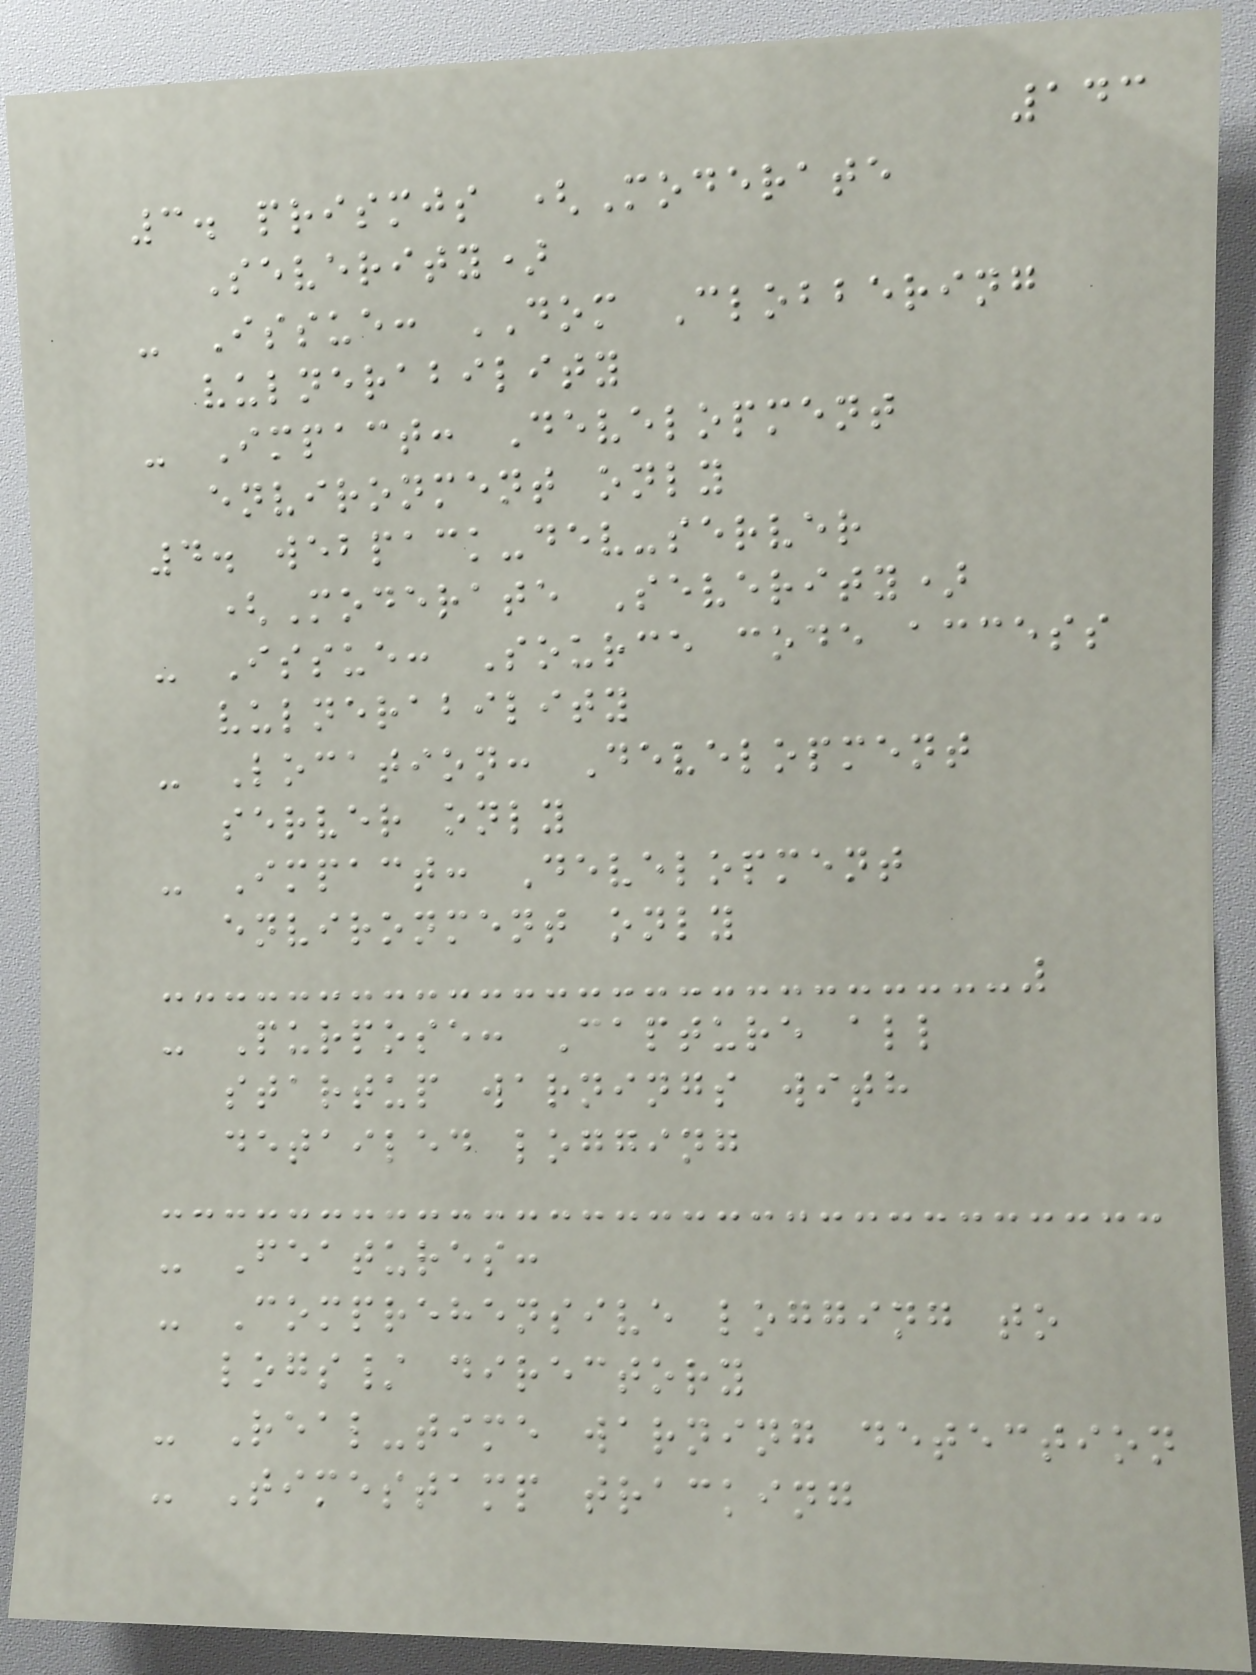143
3. prismjs (Moderate
Severity)
- Issue: DOM Clobbering
vulnerability
- Impact: Development
environment only
4. webpack-dev-server
(Moderate Severity)
- Issue: Source code access
vulnerability
- Location: Development
server only
- Impact: Development
environment only
- Purpose: Capture all
startup warnings with
detailed logging
- Features:
- Comprehensive logging to
logs/ directory
- Real-time warning detection
- Timestamp tracking
